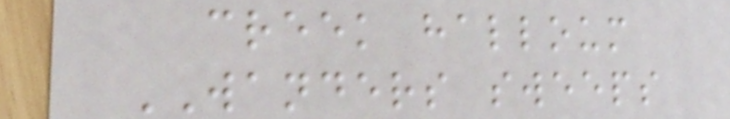creek halloum
WANDERS sweeps
